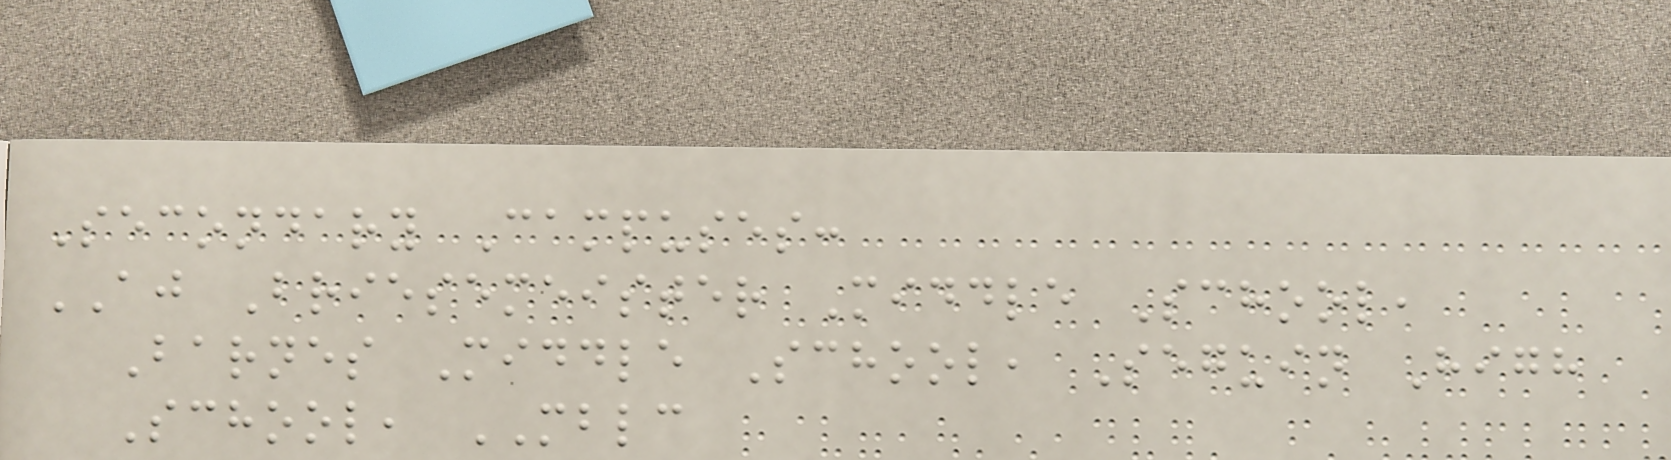Secondary Campuses:
AJ Briesemeister Middle School,
Barnes Middle School, Seguin High
School, MBLC
